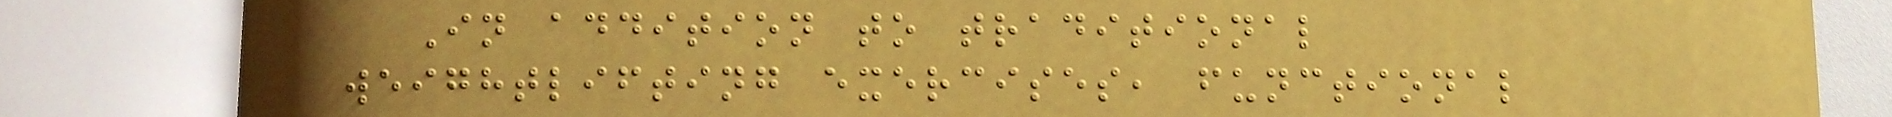In addition to traditional
weightlifting exercises, functional
